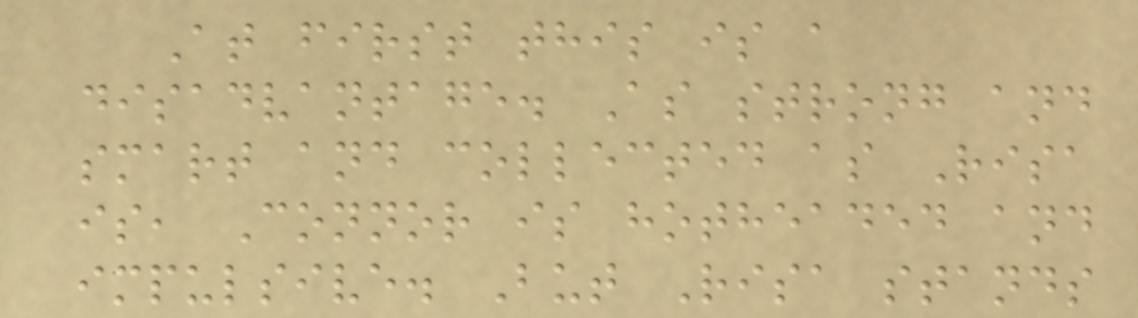At first this is a
disadvantage. As strong and
smart and collected as Risa
is, Connor is hotheaded and
impulsive. But Risa stands
